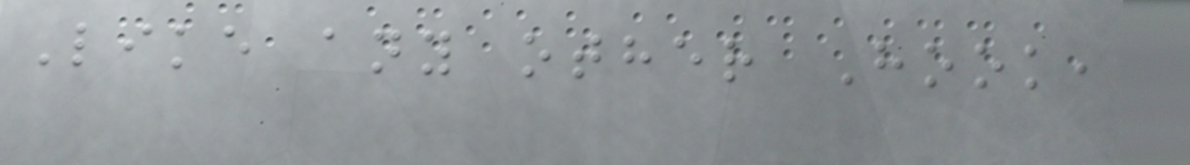Like any other Hook,
